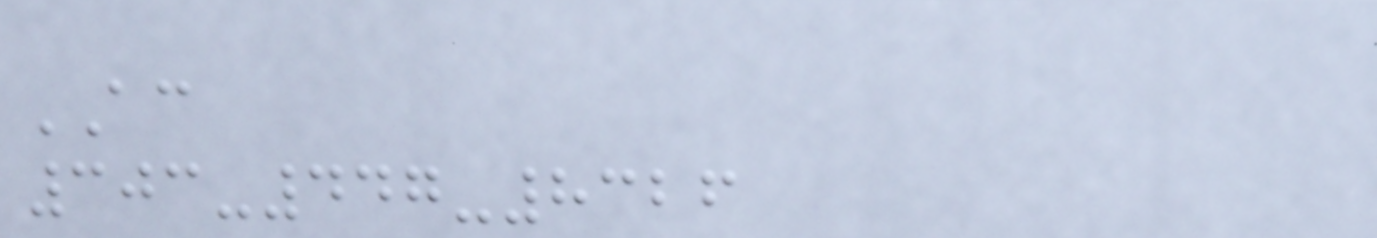AC
303-447-8326
